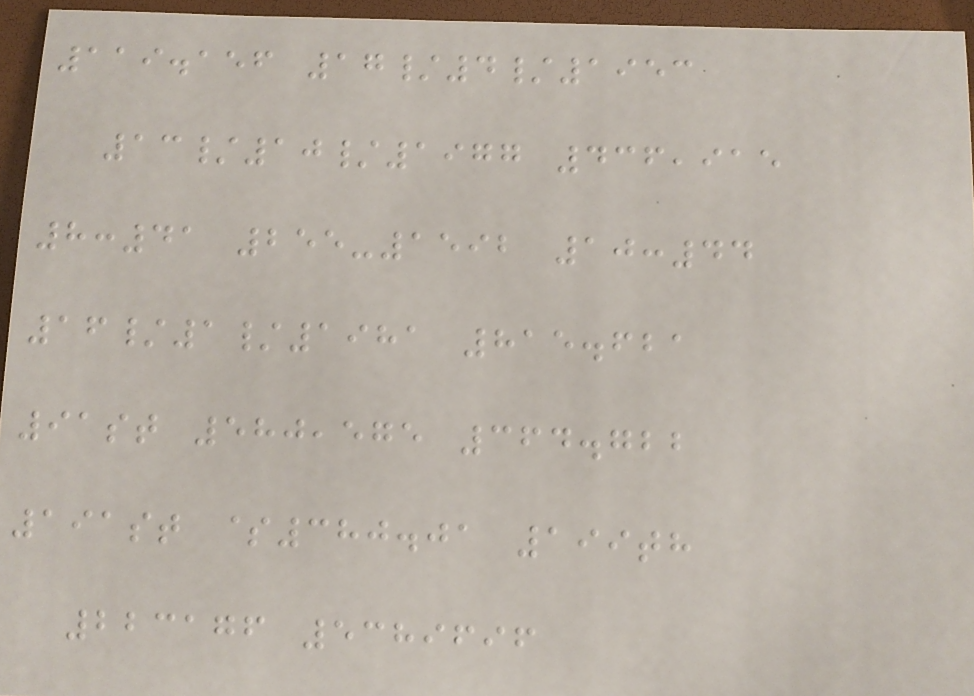119.156 17/4/1953
13/10/1977 436,915
8:41 255-1592 10:44
16/1/1981 815.621
91st 580,575 364.722
191st $380.01 199th
223176 5389696
